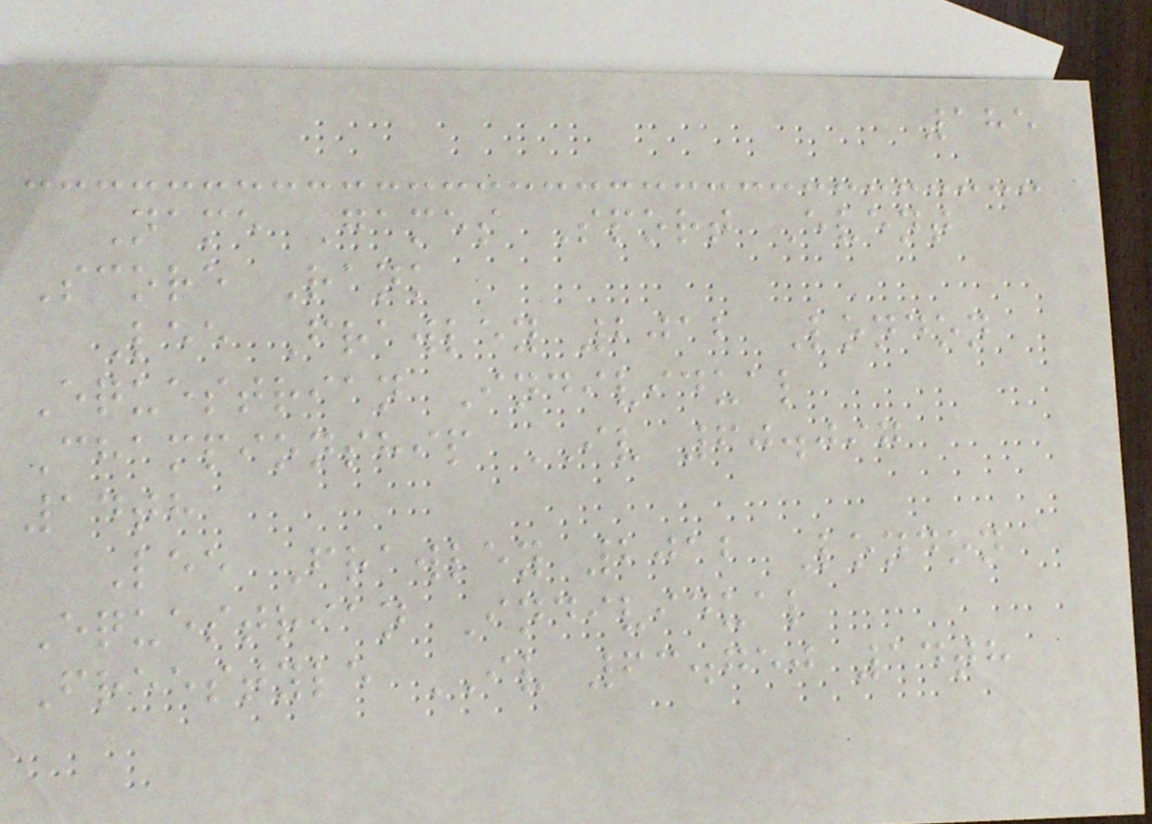185
Name Games Sport Event
Score Rank
Lee Frawley 2012 London
Equestrian Individual
Championship IV 60.097
14th
Lee Frawley 2012 London
Equestrian Individual
Freestyle IV 63.750 14th
